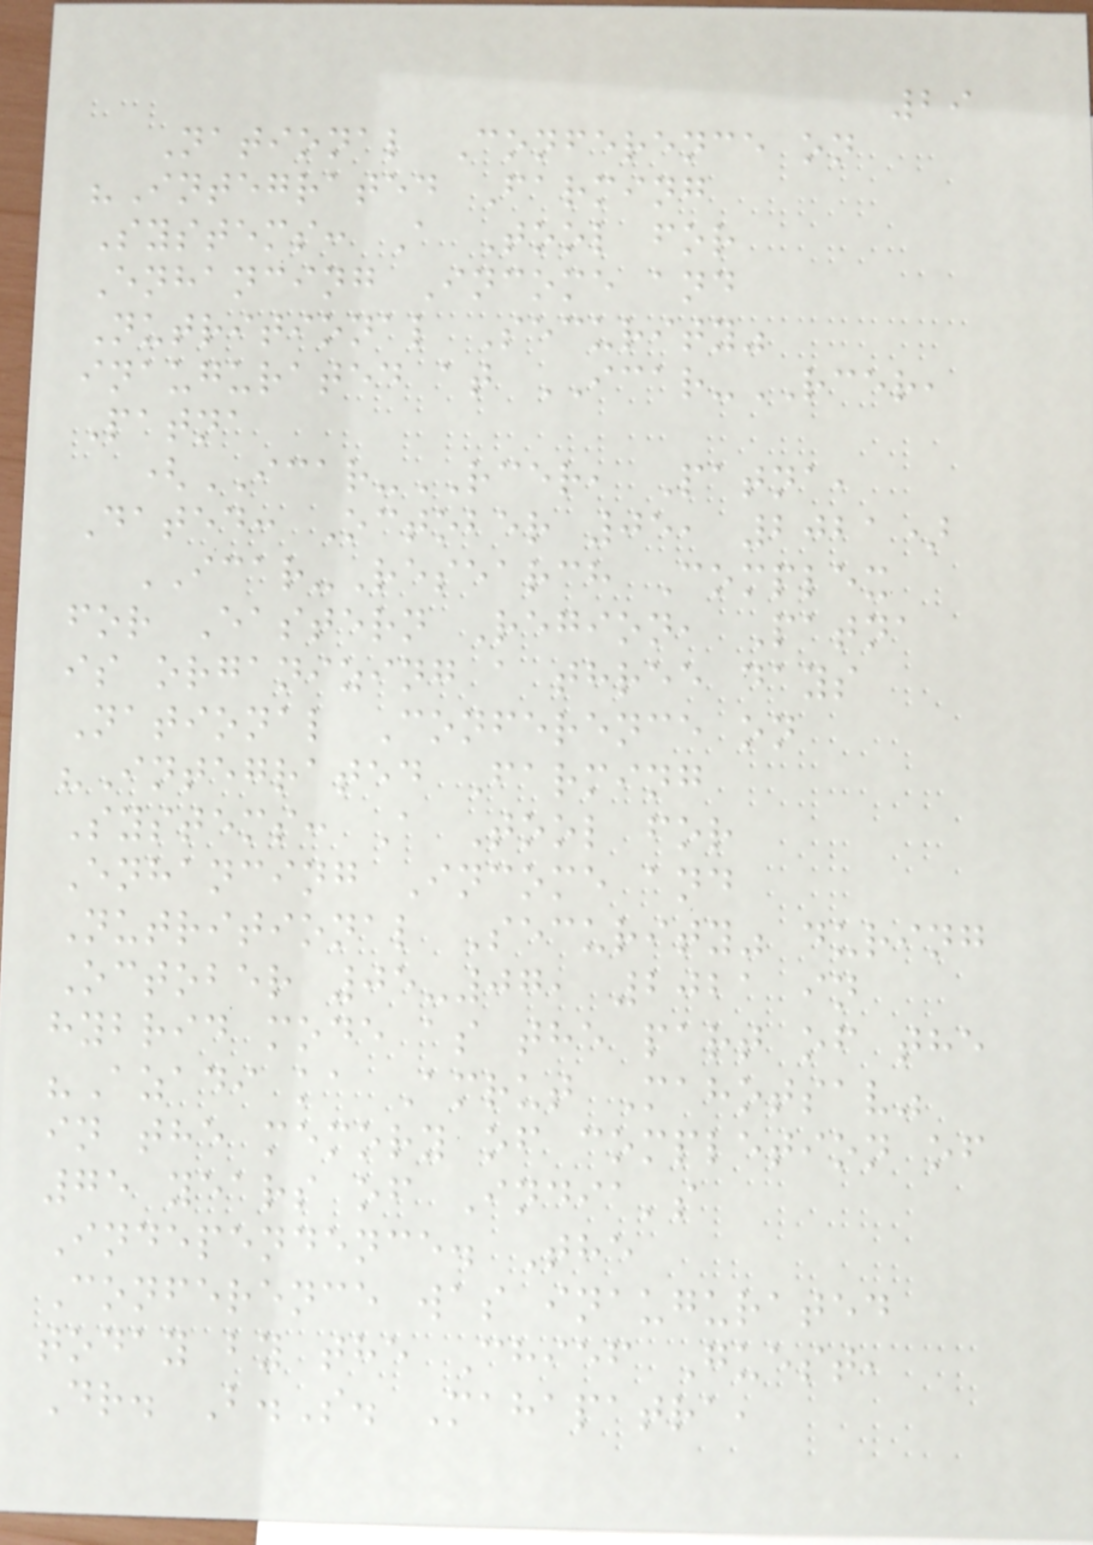29
National Conference on
"Integrated Farming
Systems: A Tool for
Enhancing Income and
Nutritional Security"
inaugurated at ICAR-RCER,
Patna
(ICAR-RCER, Patna,
Dated: October 05, 2021)
ICAR-Research Complex
for Eastern Region, Patna
is organizing a three days
National Conference on
"Integrated Farming
Systems: A Tool for
Enhancing Income and
Nutritional Security" during
October 05-07, 2021 in
hybrid mode as the part of the
"Azadi ka Amrut Mahotsav"
in the memory of completion of
75 years of India's
Independence. The
Conference was inaugurated
today by the Chief Guest,
Dr. B.S. Mahapatra,
